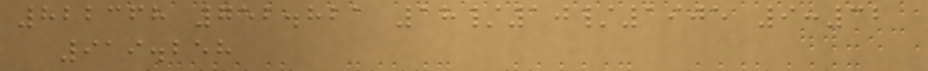822368 752.821 18/10/1905 9:32
919.258
